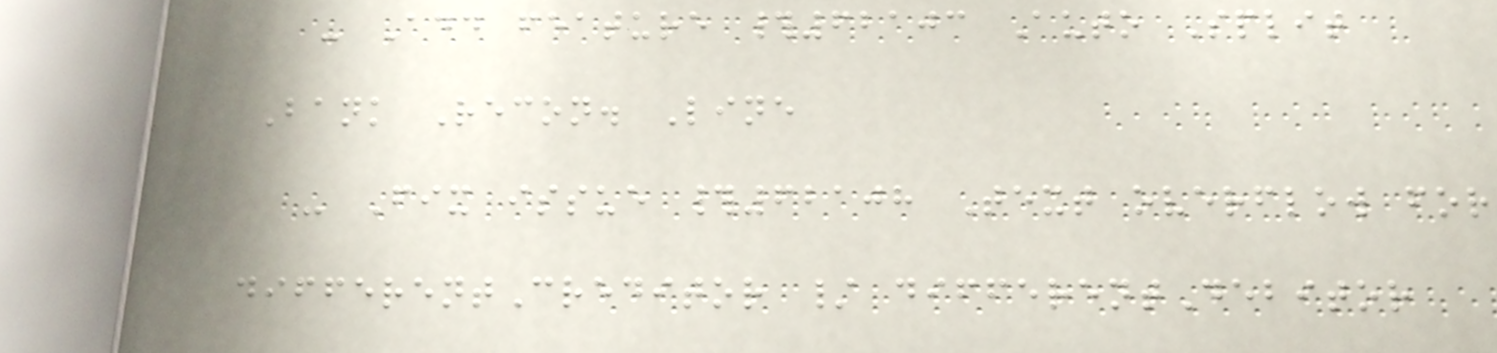- Add feature #62103 Auto Split
Bank Recon. Line
- Fix issue #62108 Text overflow for
differentCreditor / differentDebitor
